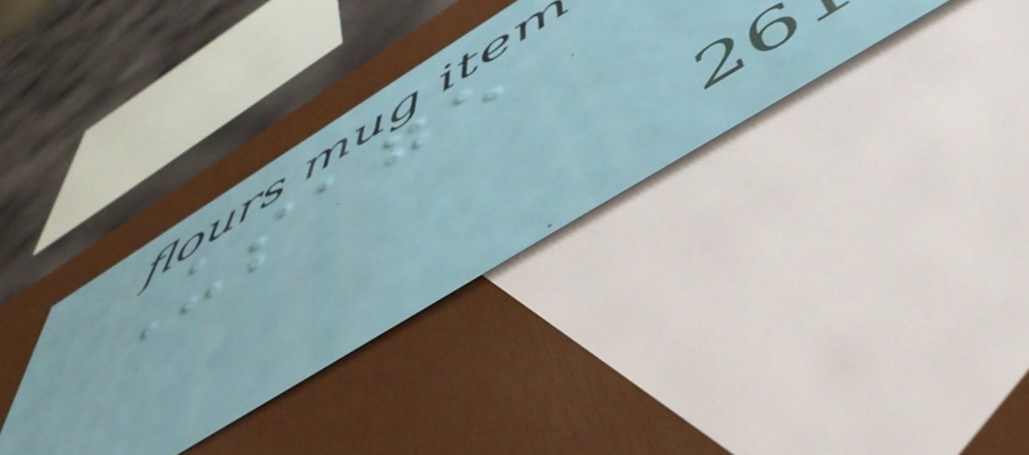Usage
